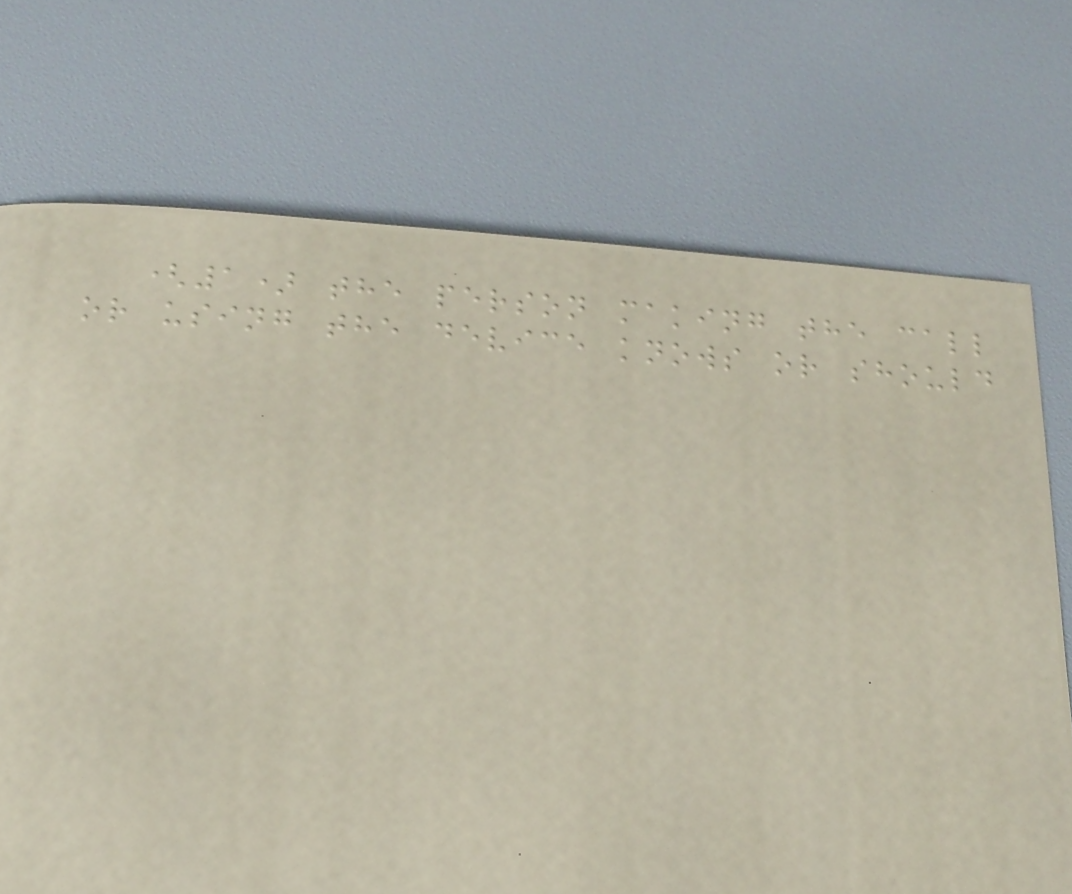(1) the person making the call
or using the device knows or should
